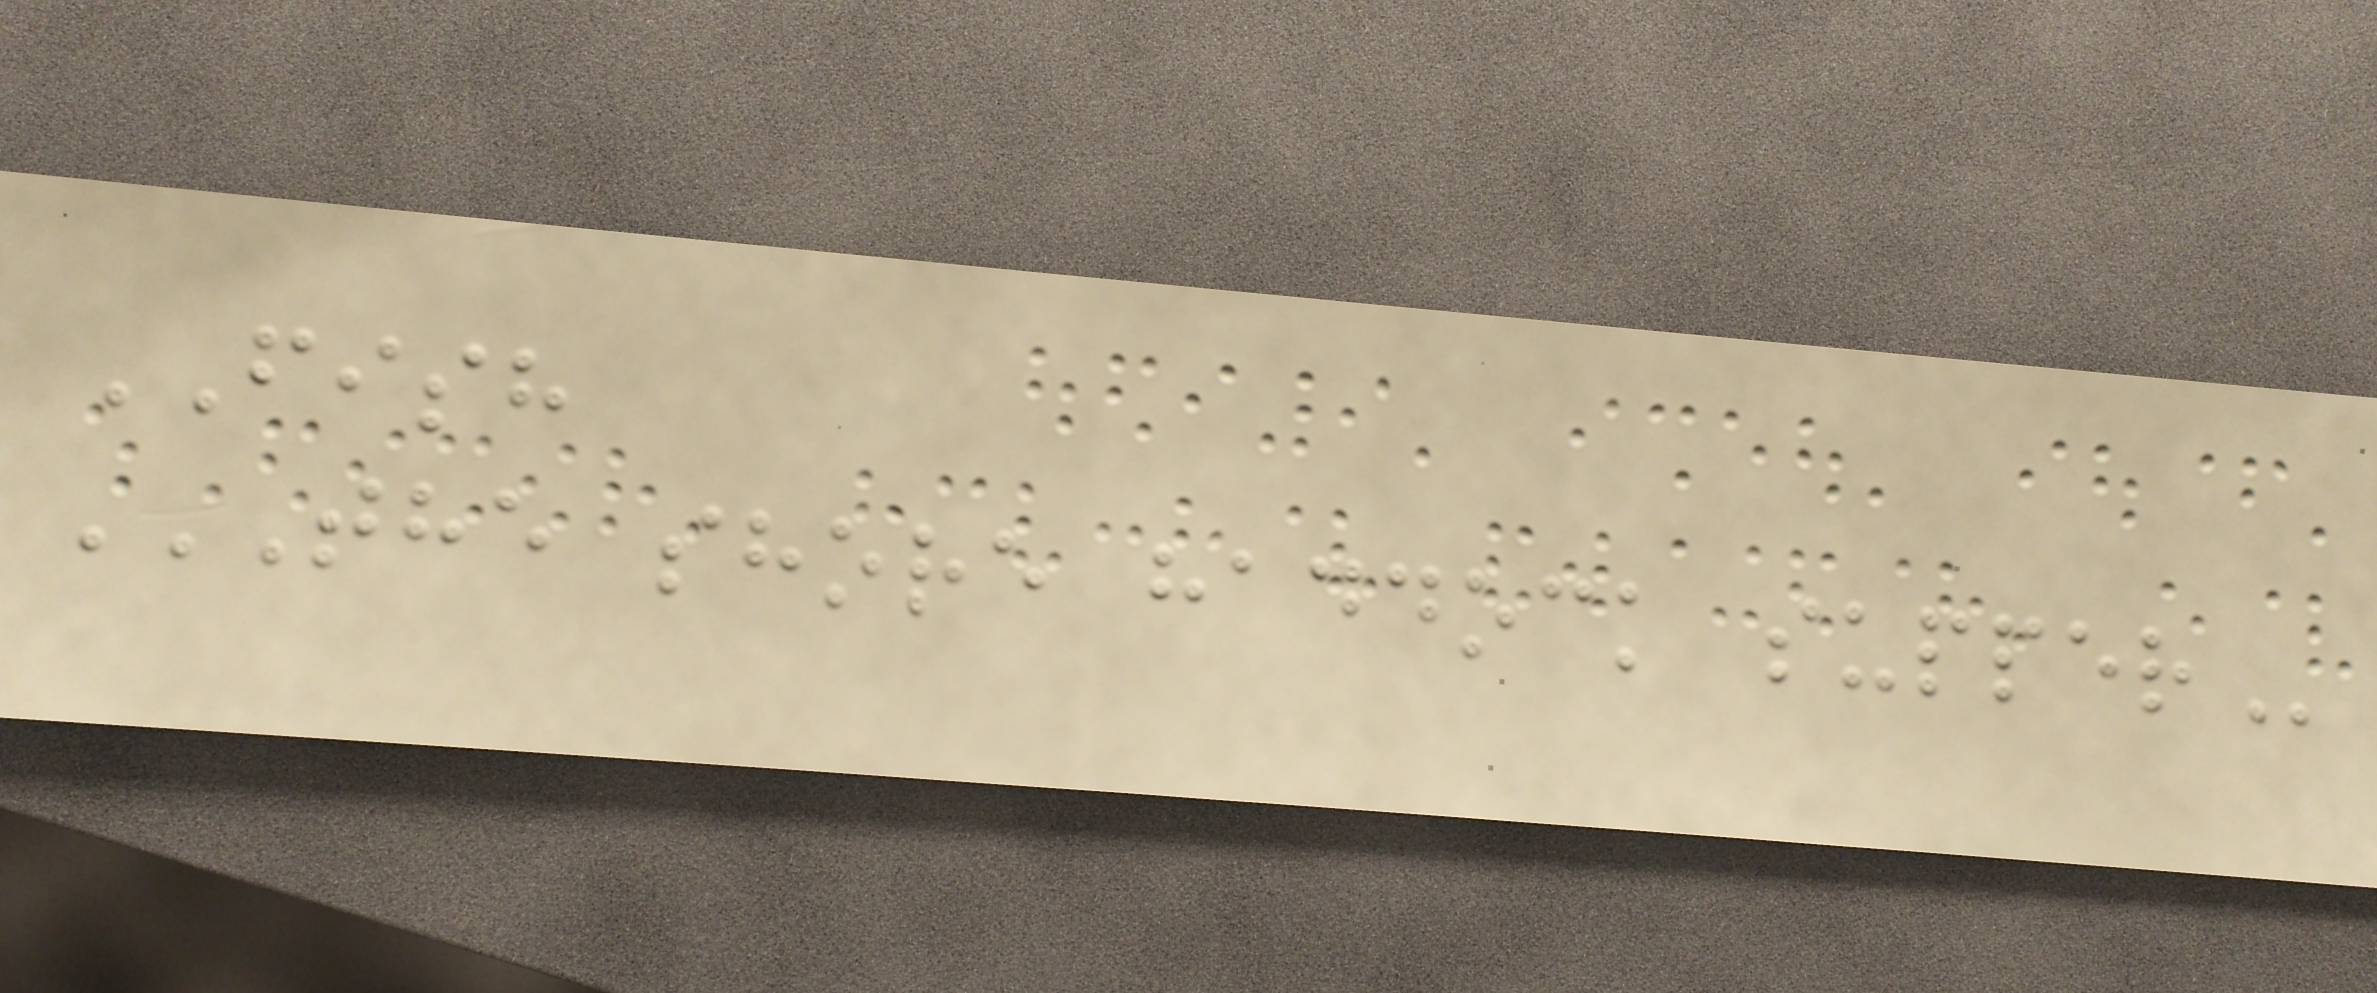FISH
THE SHORE HADDOCK SUPPER
